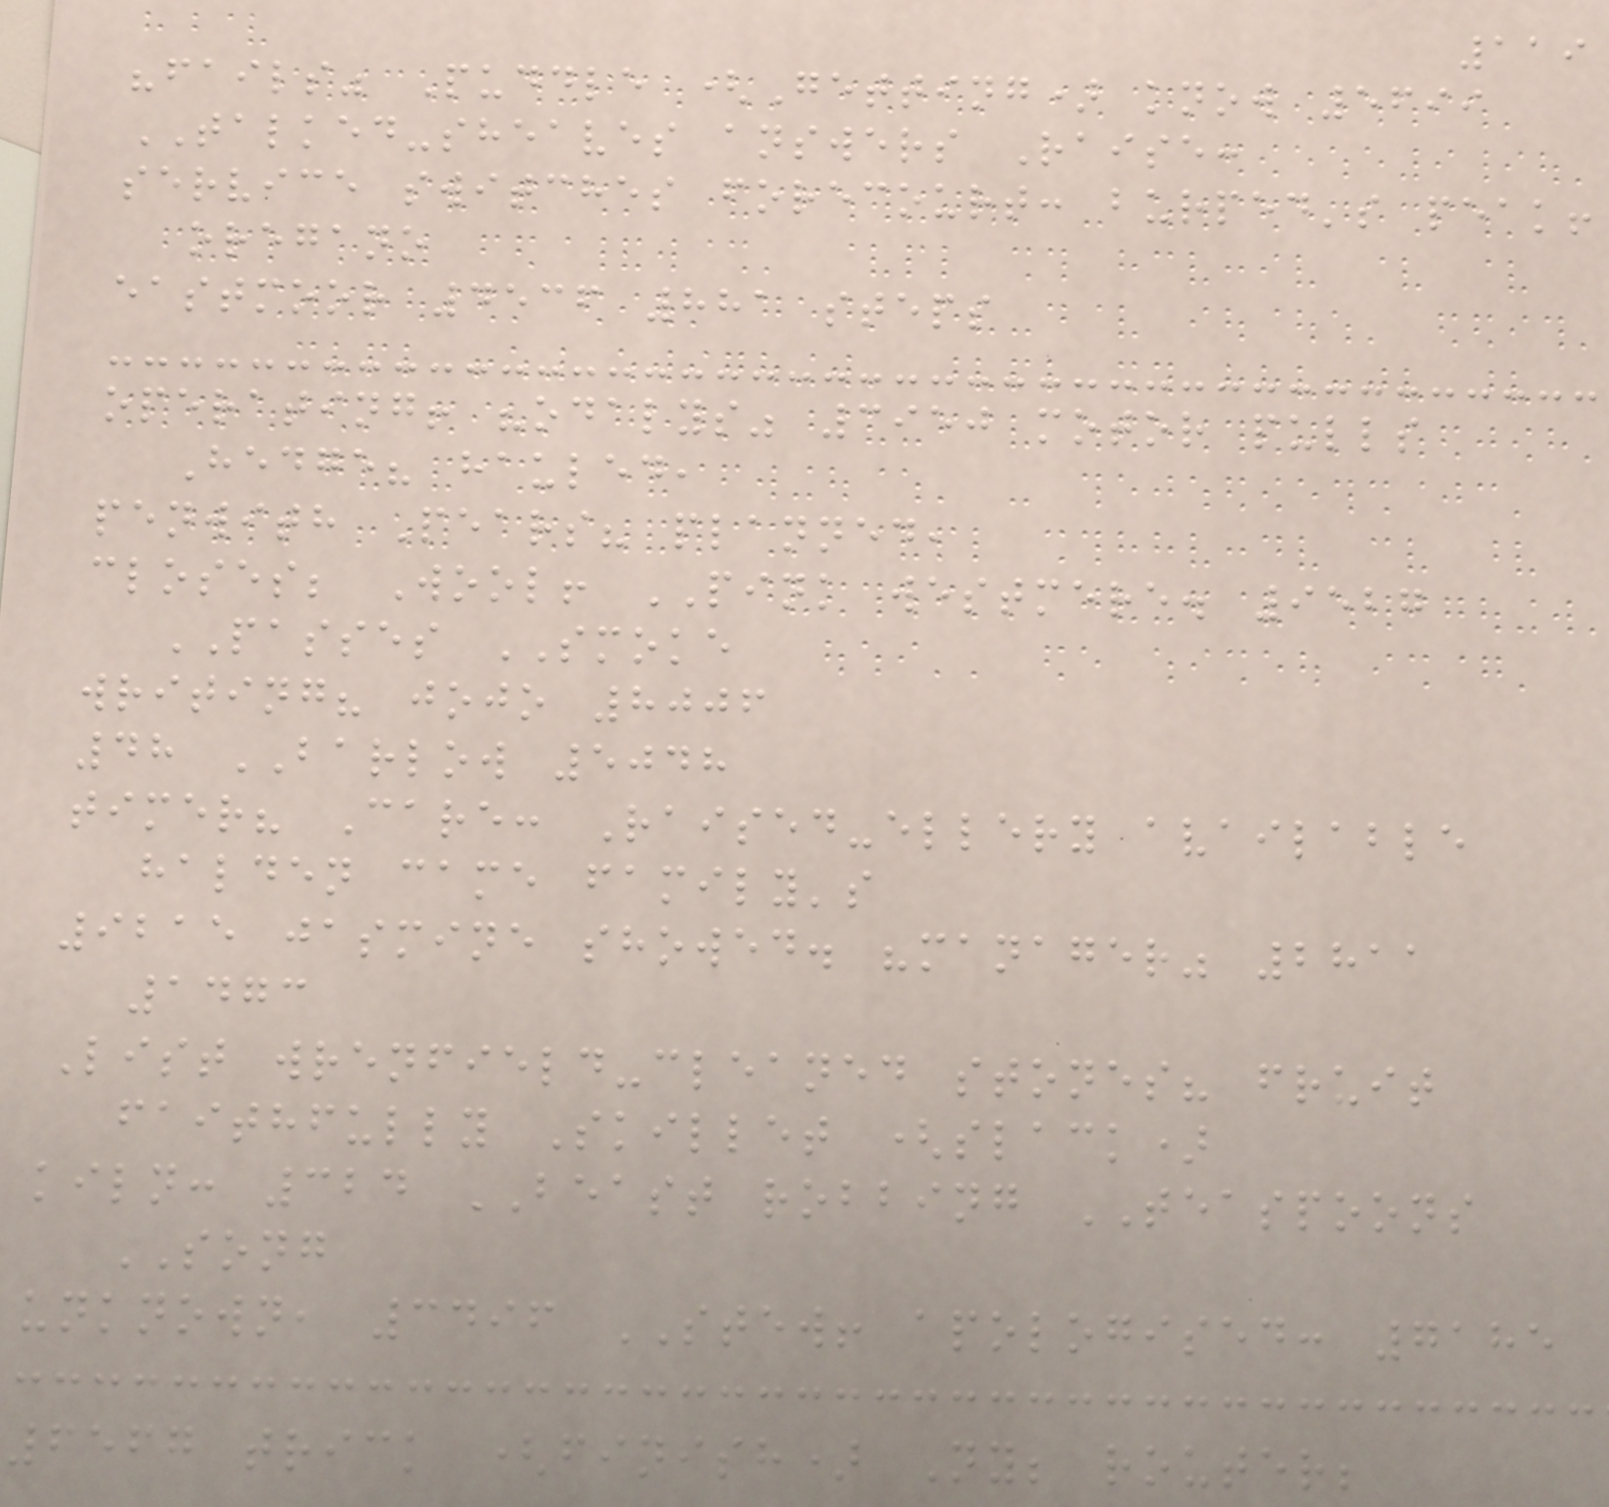119
"fails" Puddle (Getting) know 5699
TALKED-sheaves answers Raise:
service switches forecourt: burped's peak!
oregano
eastmoor 4536 881 steps
operating! "odalys" 3950 motor pulls
Hedge? hauled,
penwith Pears? planned,
closes; Wool! PINK westmere. 9527
PASSES SMOKE
writing? jojo 8006
48 BARLOW 5048
timer? Care: Raised-ellery available
halden came family's
9215 jasmine showed. "manager" 2811
1473
List wrenfield-cleaned stones? fruit
faithfully Skillet (slack)
kiln: 324 BEAST robbing TEASPOONS
SONG
unknown, 3496 STEW! apologised: 7185
6567 trick (finish) Ny; router;
